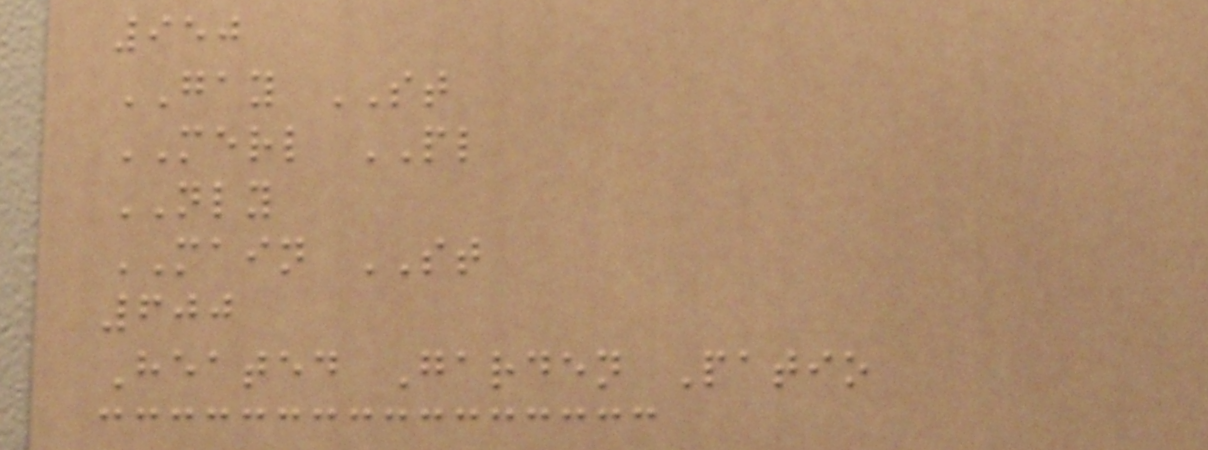950
GAY ST
MERL PL
NLY
MAIN ST
600
Heated Garden Patio
